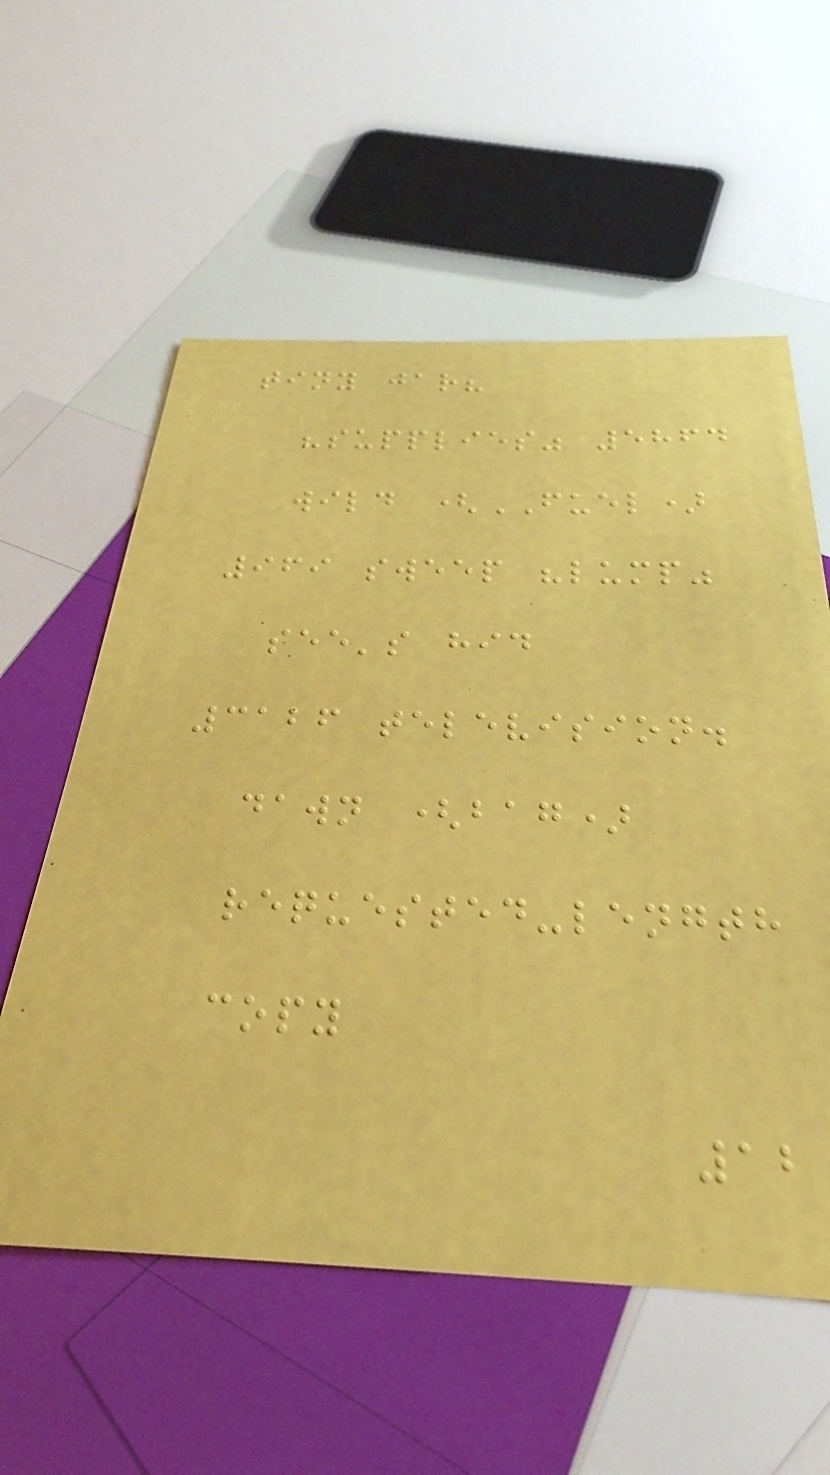tiny jar?
"supplies" 5864
wild (FUEL)
969 sweep "lump"
see's hid
3126 television.
dawn (bag)
requested-length
copy
12
